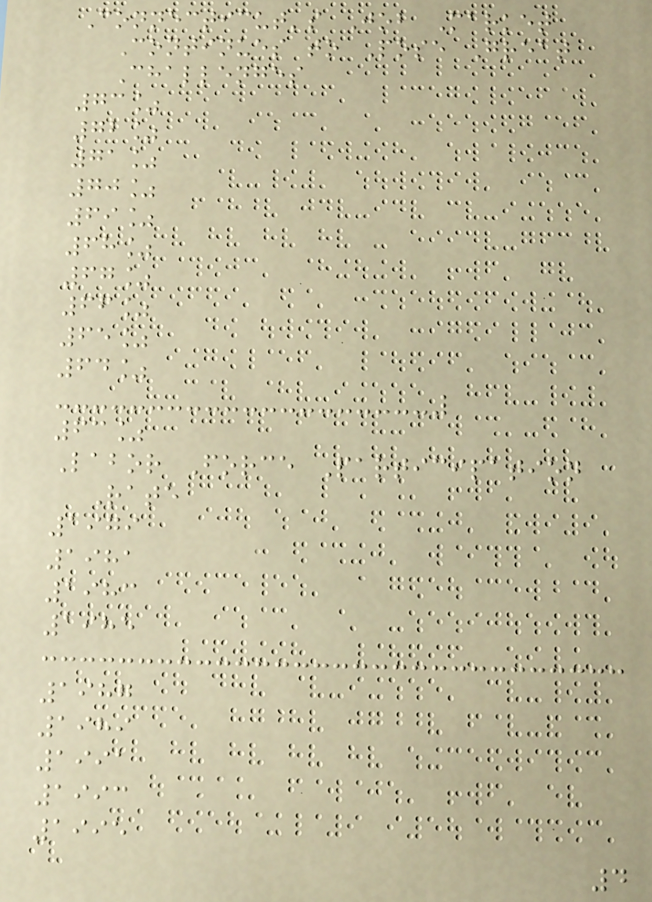Connecticut's Job Market
Continues to Pose Great
Challenges
73%
72%
71%
70%
69%
68%
67%
66%
65%
64%
63%
Labor Force Participation
Rate
1979
1981
1983
1985
1987
1989
1991
1993
1995
4
